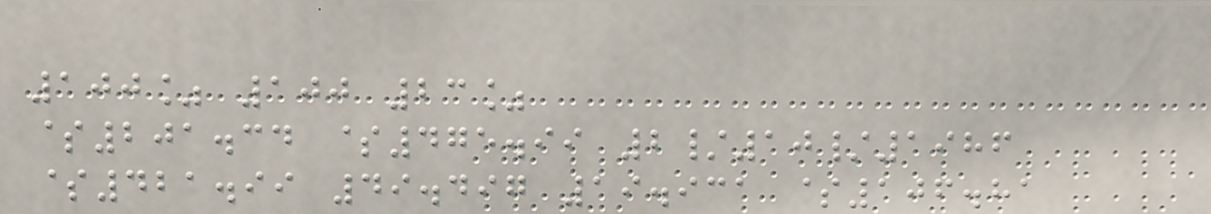100% 100 23%
$201.34 $475.99 2/10/1986
$421.99 49.497 19.931 $106.81
